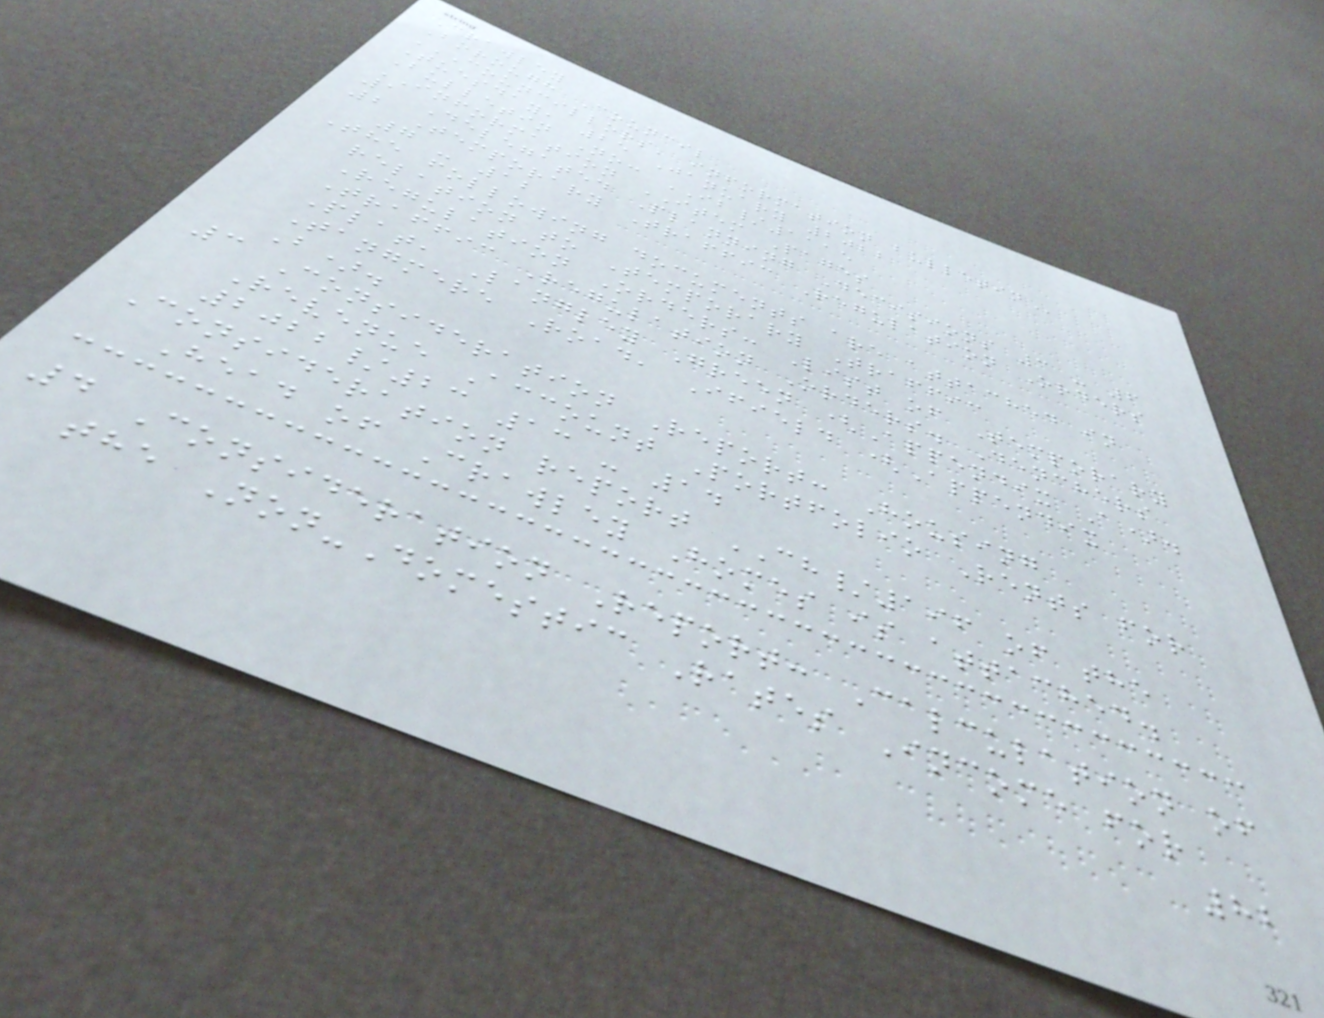Crawley
Borough Council
COUNCILLORS' INFORMATION BULLETIN
Tuesday, 25 January 2022
Bulletin No: IB/1115
INFORMATION ITEM Pages
1 Delegated Planning Decisions 3 - 6
2 Temporary Traffic Regulation Orders
7 - 12
The following documents are attached in
relation to Temporary Traffic
Regulation Orders: List of Temporary
Traffic Regulation Orders. Denchers
Plat, Langley Green (Appendix A).
Tangmere Road, Ifield (Appendix
B).
3 Consideration Report: Housing
Revenue Account Portfolio Rents for
2022/23 13 - 14
Consideration report CH/196 of the
Head of Crawley Homes is attached.
4 Consideration Report: Calculation of
the Non-Domestic Rates Income for
82
